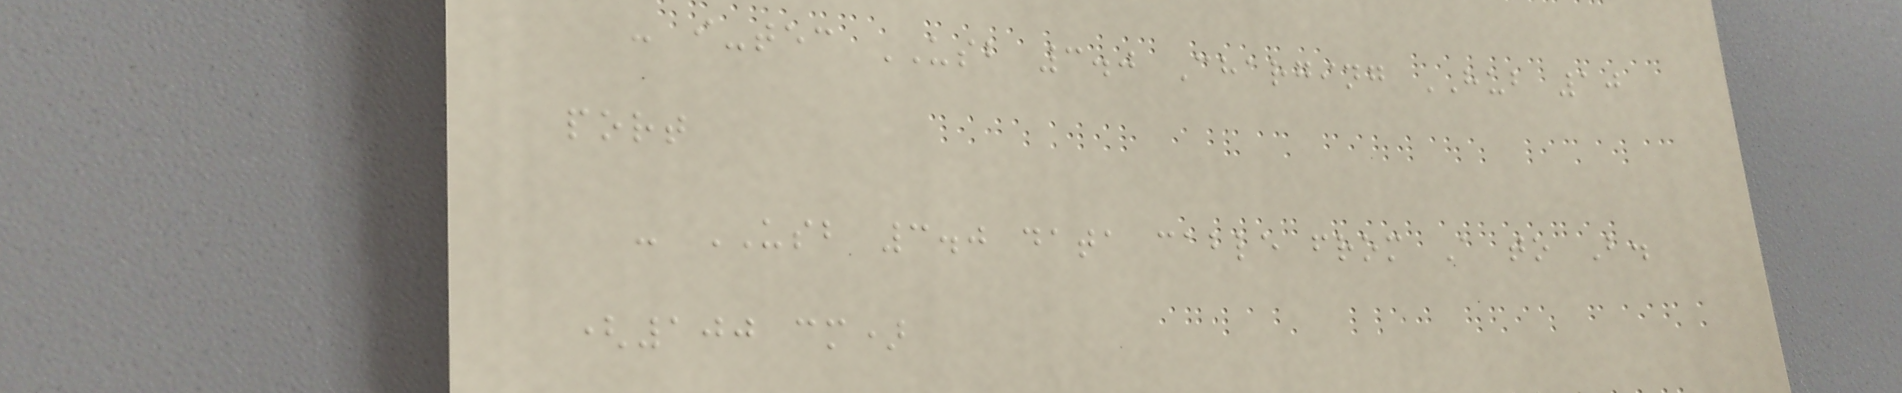- i-tec USB 3.0 Charging HUB 10
port
- USB 3.0 data cable from A to B.
(100 cm)
